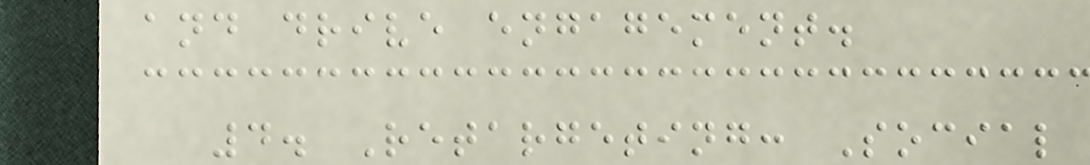and drive engagement.
4. Retargeting: Social
